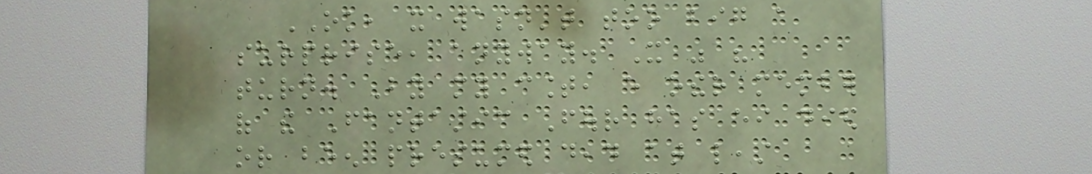OK, it wasn't too big a
surprise, anyway. It was his
turn. By my count, every other member
of the Fantastic Four has either died
or been presumed dead at least
